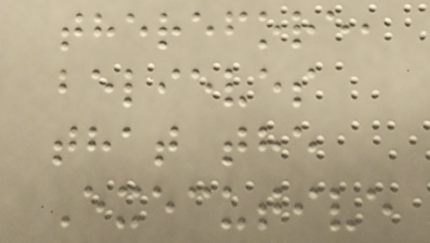therefore,
believes
that the
Executive
